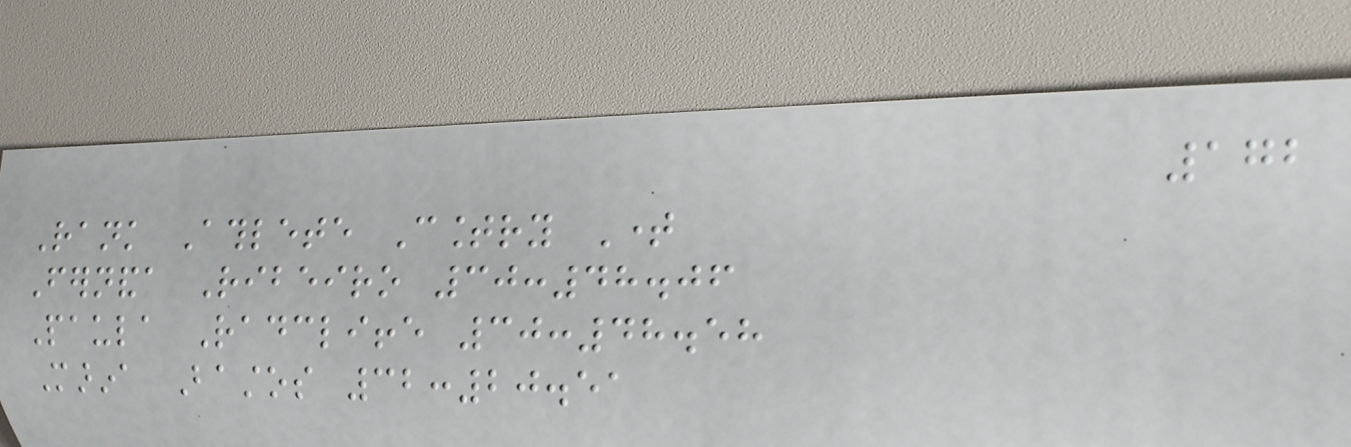172
Rank Athlete Country Time
Fernanda Ribeiro 30:48.06
Paula Radcliffe 30:48.58
Marina Bastos 32:20.51
